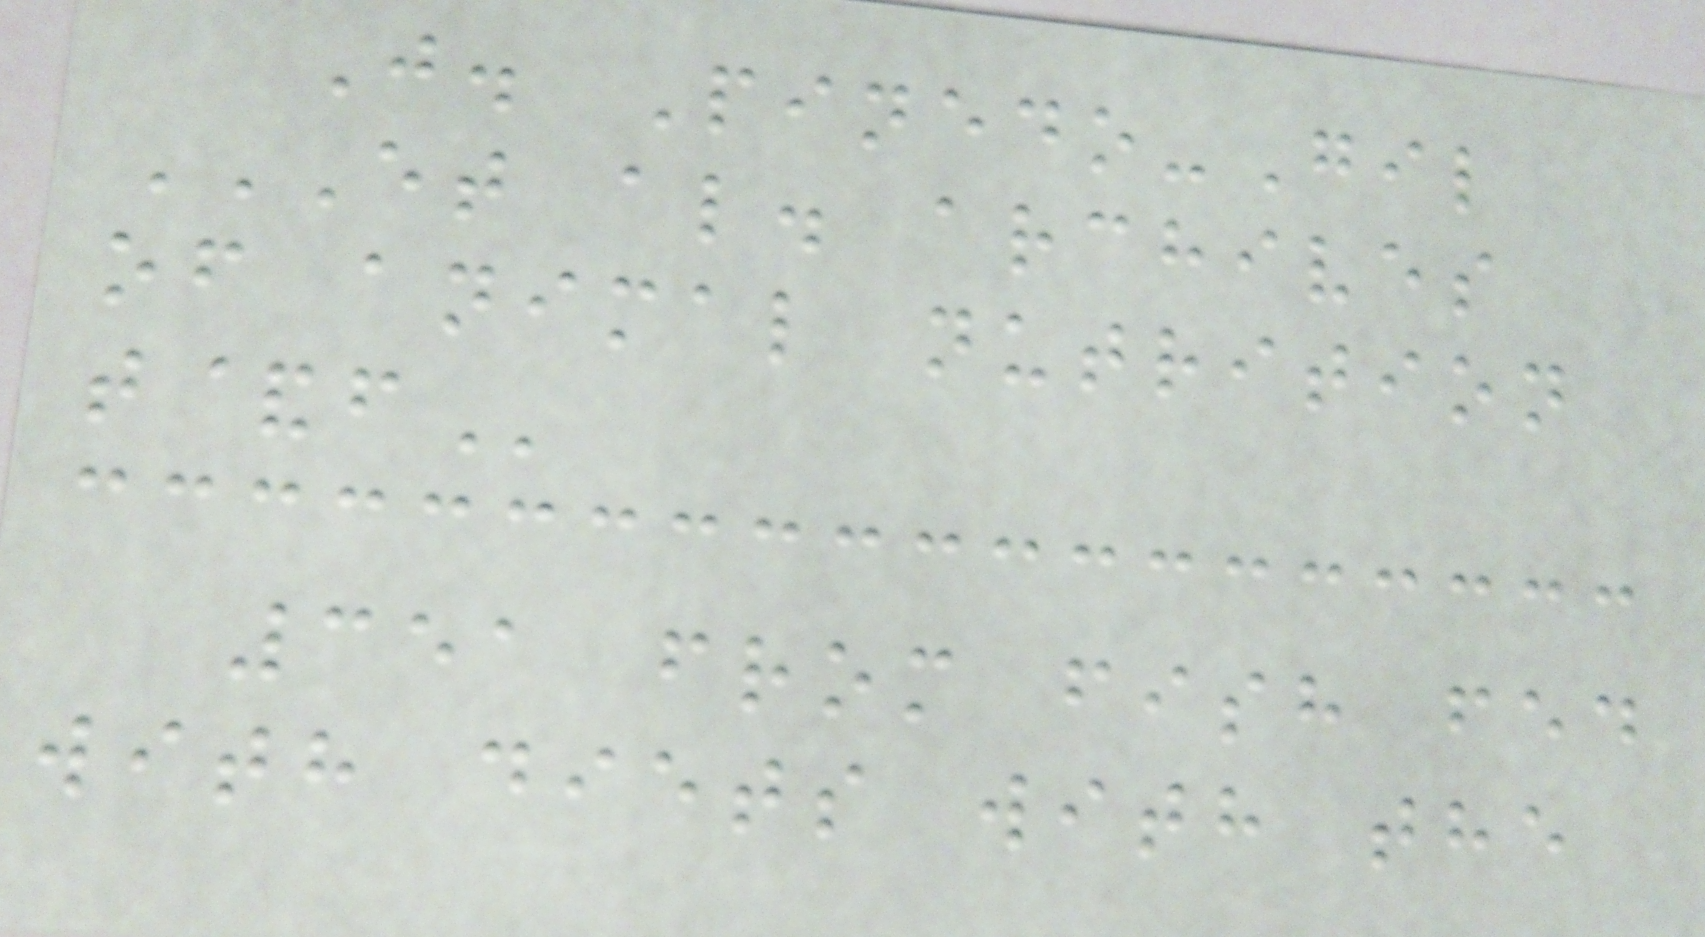J. Pinedo-Gil
ET AL. ARCHIVES
OF ANIMAL NUTRITION
T&F
351 from fish fed
with diets with the
